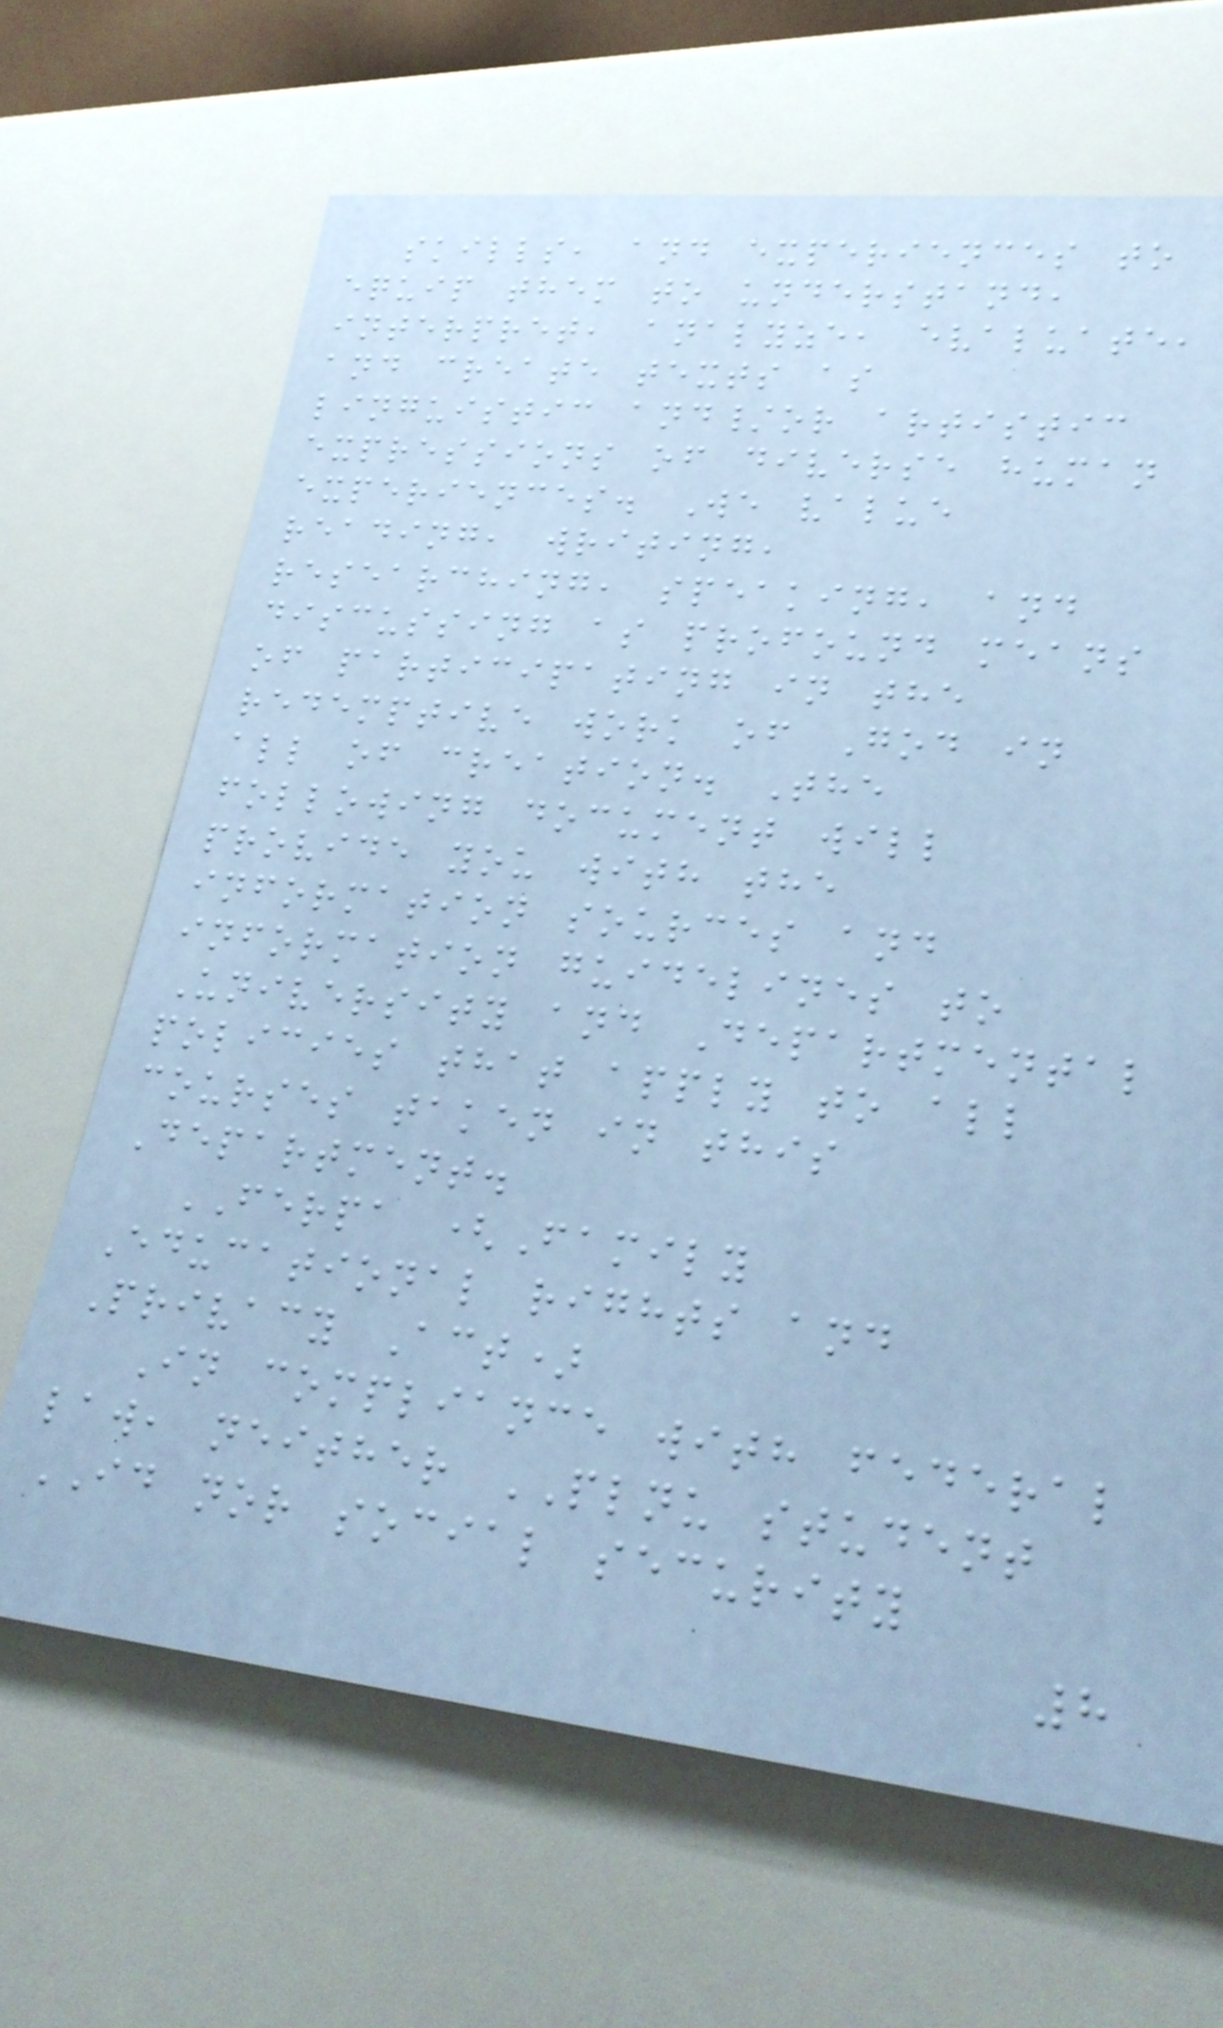skills, and experiences to
equip them to understand,
interpret, analyze, evaluate,
and create texts as
linguistic and/or artistic
expressions of diverse human
experiences. We value
reading, writing,
researching, speaking, and
discussing as profound means
of participating in the
redemptive work of God in
all of creation. The
following document will
provide you with the
information sources and
information guidelines to
University and Departmental
policies that apply to all
courses taken in this
Department.
FERPA (Family
Educational rights and
Privacy Act)
In compliance with federal
law, neither PLNU student
ID nor social security
8
